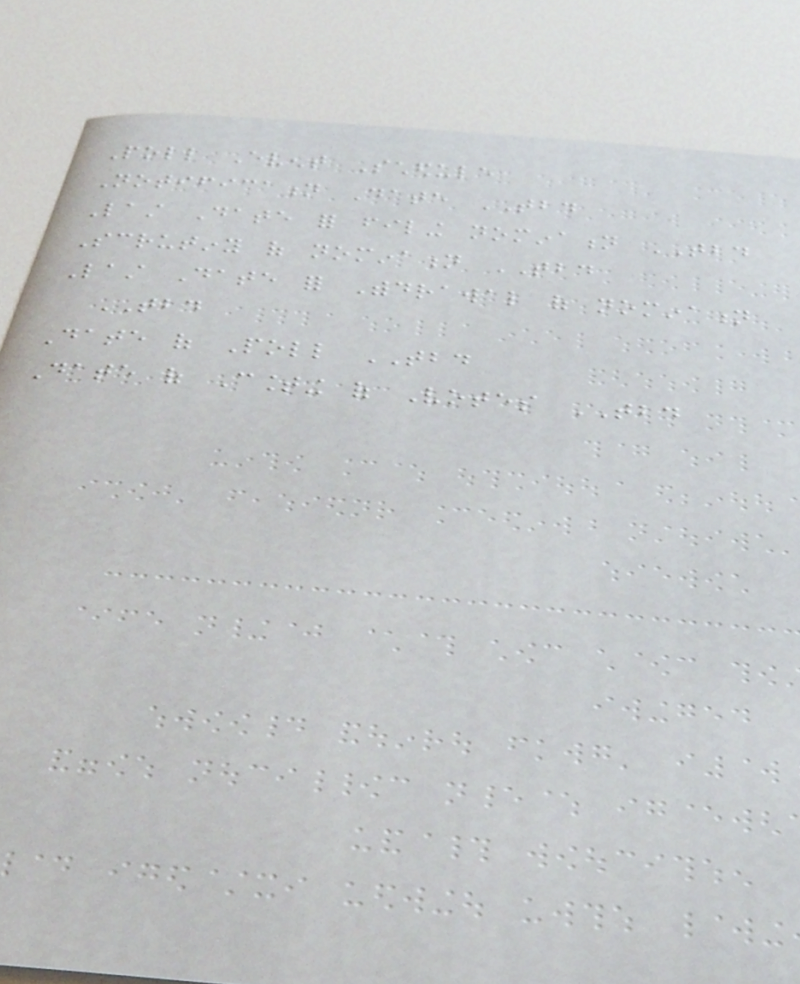Poll Event Schedule
Notification Date TBD
Last Date for filing nomination TBD
Scrutiny of nomination TBD
Last Date for Withdrawal of nomination
TBD
Date of Poll TBD
Date of Counting of Votes TBD
